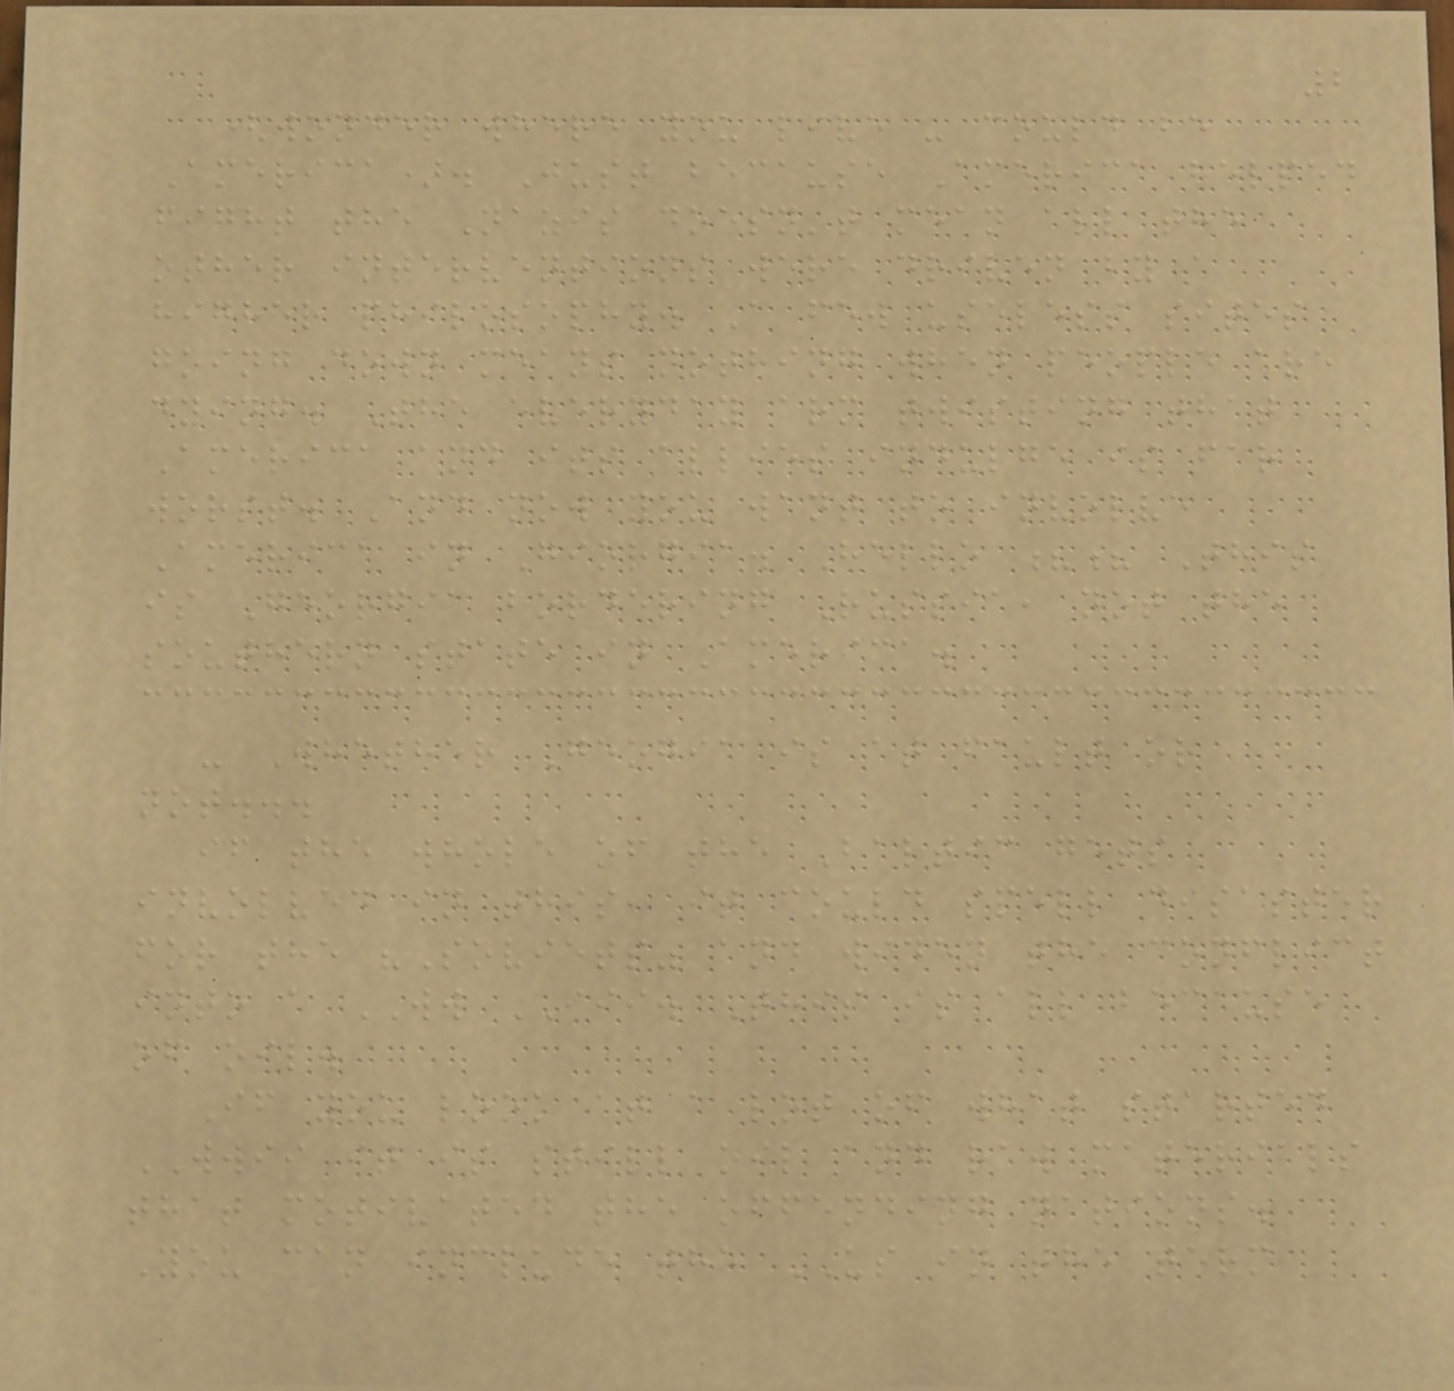2
(wonder where you live - could be
America). Just because America helped
fight the Nazis doesn't mean all the
other interventions were driven by a
higher philosophy. A few useless sites
going down means nothing when people are
dying. The everyday arm twisting that
America and its allies indulge is far
worst. And now you want to involve
America in Giorgia. Hello ?? This
is Georgia bordering Russia, not the
southern state in America.
- Whether Geogia is at fault or
not...
if the whole of the Baltic gets
involved in this, it could spell disaster
for the "Soviets" and widen the conflict
into a WW III. This is all because
of oil.
If you look at a lot of what started
WWII it is still oil and raw materials
that motivated the offending nations.
You can include the US in the term
